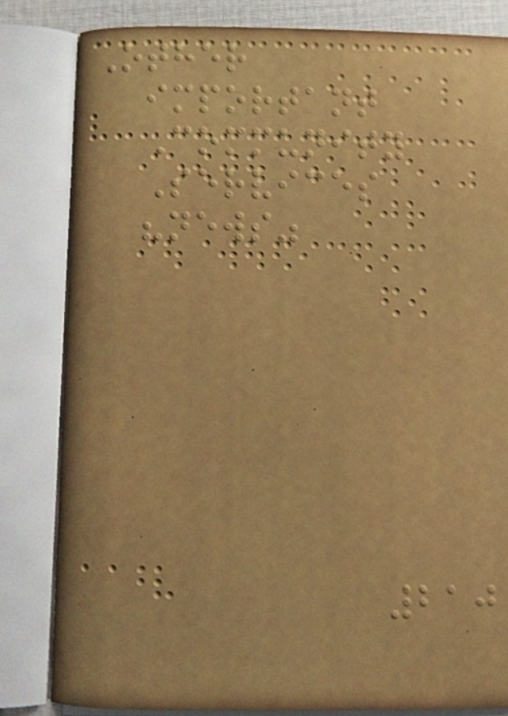Other
important
Community
Services
"news"
210
